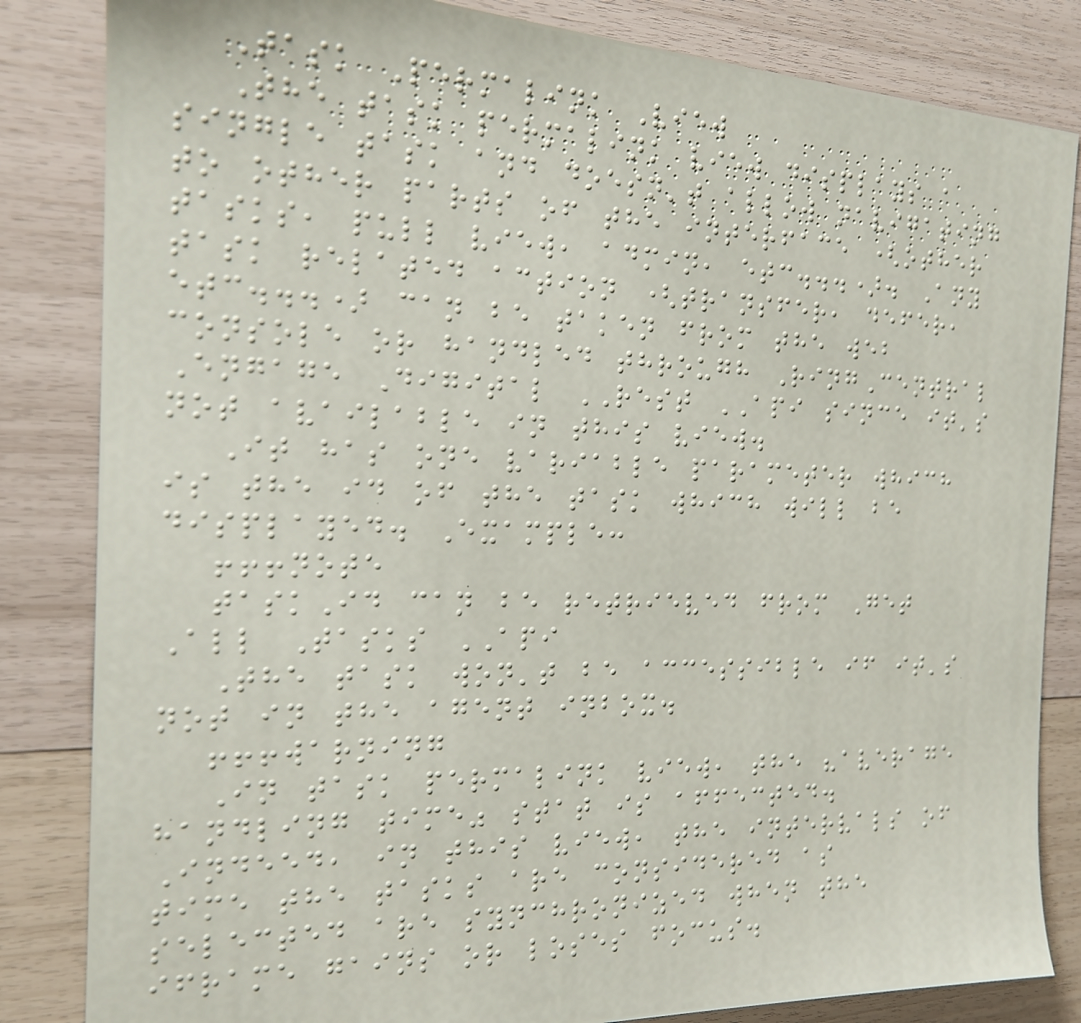Task Permalink View
The task permalink view displays a
single task and doesn't allow navigating
to other parts of the interface (other
tasks, pull view, admin, etc...). Any
task related action (transfer, defer,
etc...) can be taken from the web
console or handled through RingCentral
Engage Digital REST API since it's
not available in this view.
It has one variable parameter which
is the id of the task which will be
displayed. Example:
!!!note
taskId can be retrieved from Get
All Tasks API
The task won't be accessible if it's
not in the agent inbox.
!!!warning
In task permalink view, the "average
handling time" stat is affected.
Indeed, in this view, the intervals of
time the tasks are considered as
selected are synchronized when the
iframe gains or loses focus.
